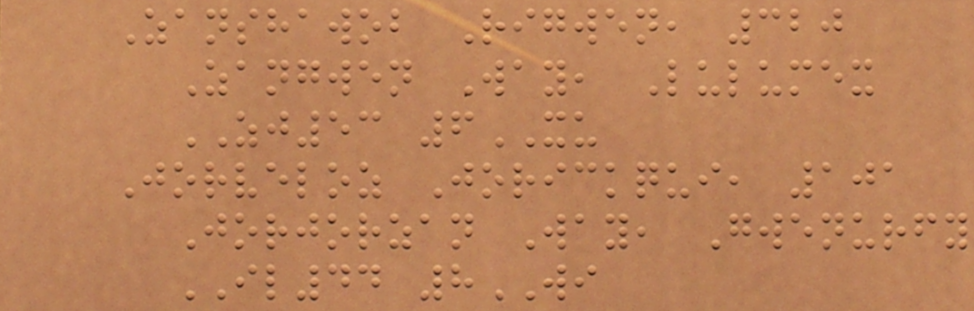Zanshawob Rigwen, 320
Zangwen Way, Lulumex
ZJ53 6XU
Jorveloz Jorickqui, 101
Jorjorzan Way, Gwenurfy
IL44 8WI
